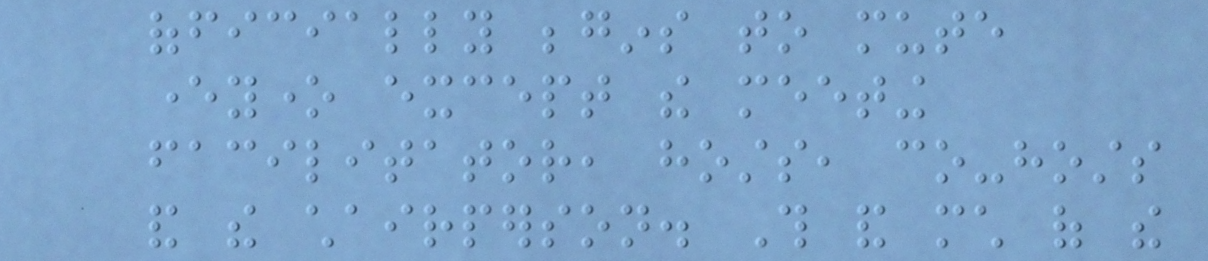officially begins to mute
everyone except the meeting
facilitator, hosts, co-hosts
and the chairperson. This and much of the
